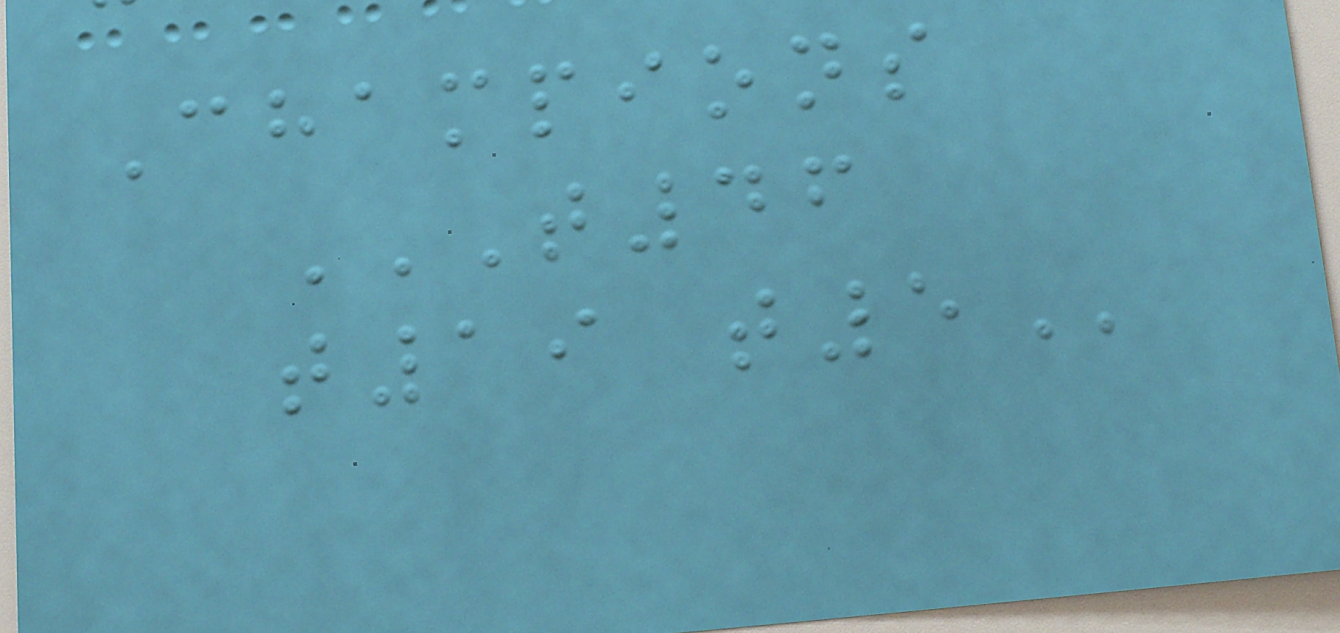Champions
T46
T19 T5
